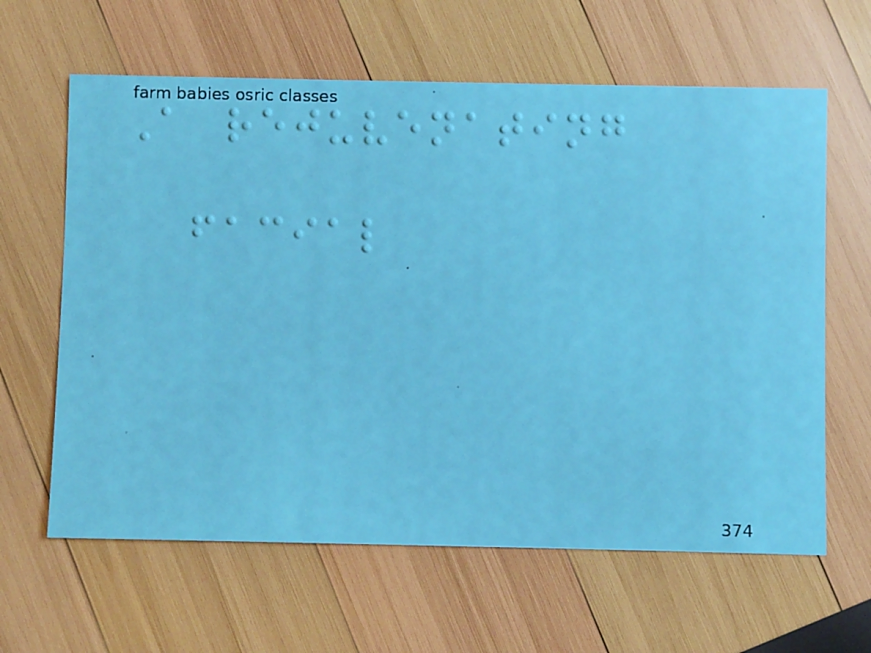A rejuvenating
facial
